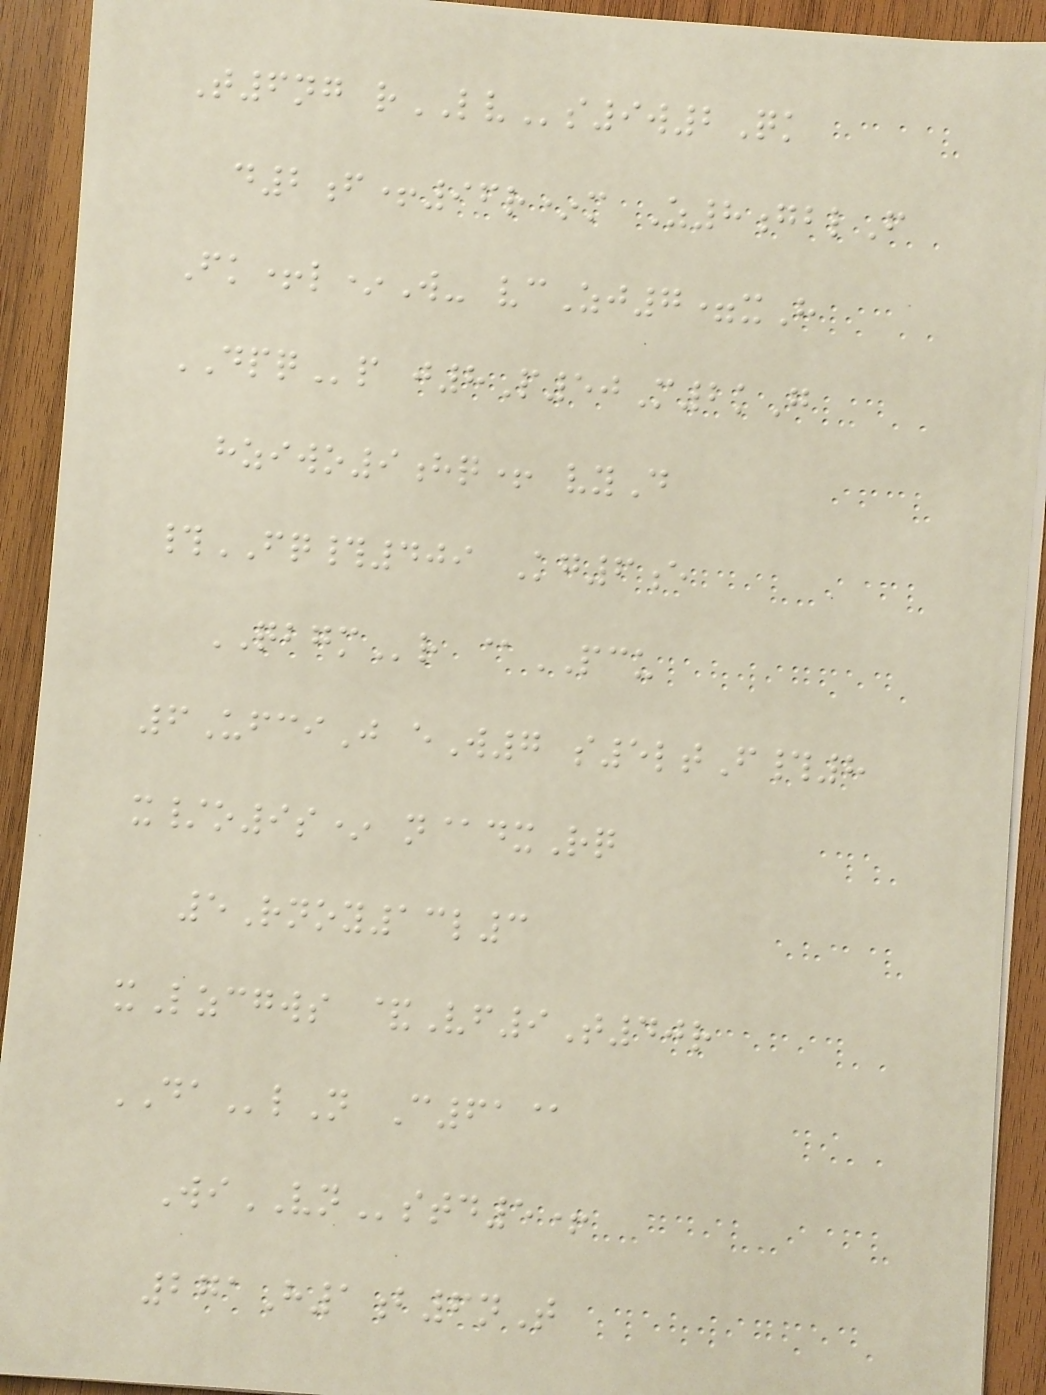T6ng rLVs9w2Qk
d2f+96r*m Z8gblF
Fk+l*W- vcZj7=xH
DPQp j8P50M2kG
hziwo9hq+ vyD
#FQ#409 Kg6e
QBGMr @PCU
6UfciJ eW7 s5ltF#8
x/o9s* n@dxRq
5Rnoy13l3
xLzcgws &Vf9T40r
DAlN C61@
WiVNstd5+
271H1b6nT
